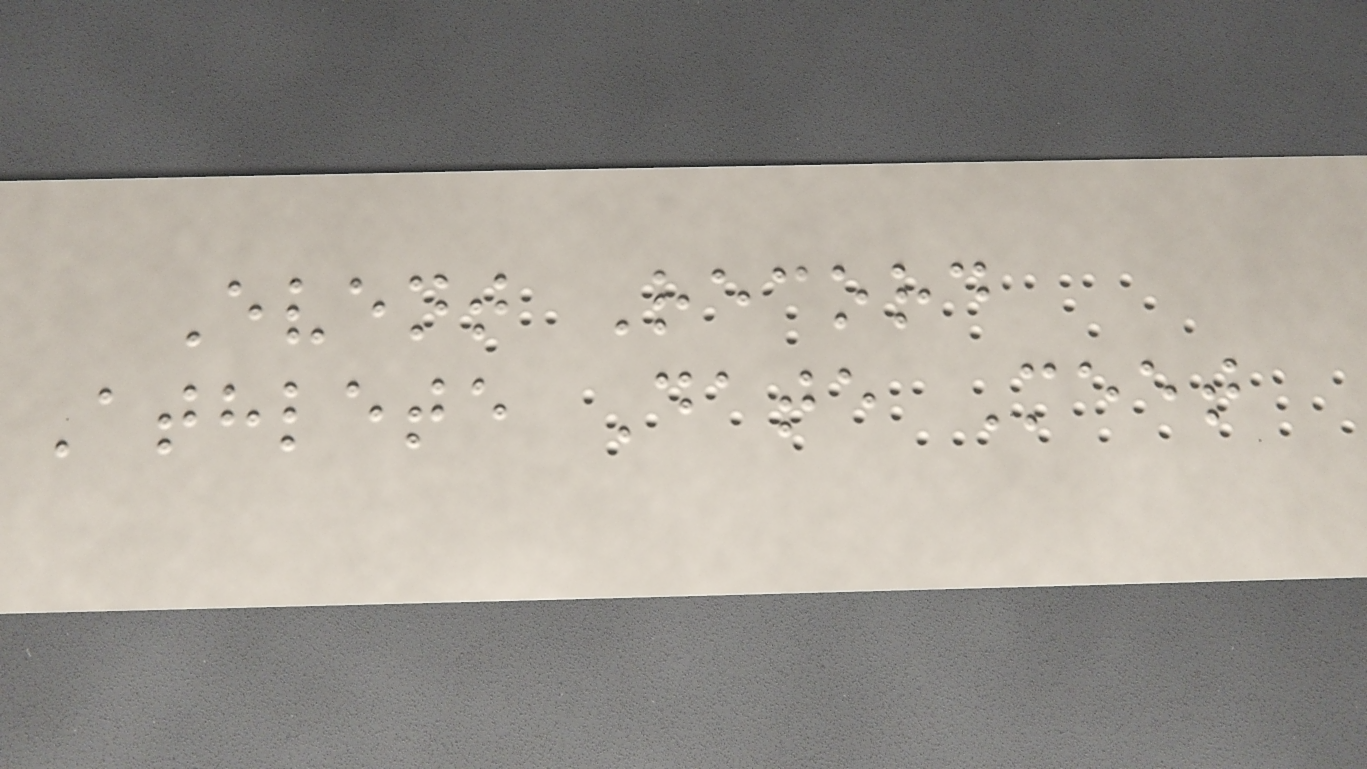Event Record
Athlete Date Meet
